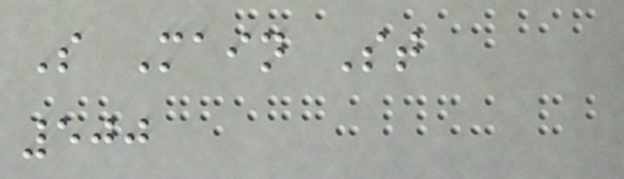S Main St
500
